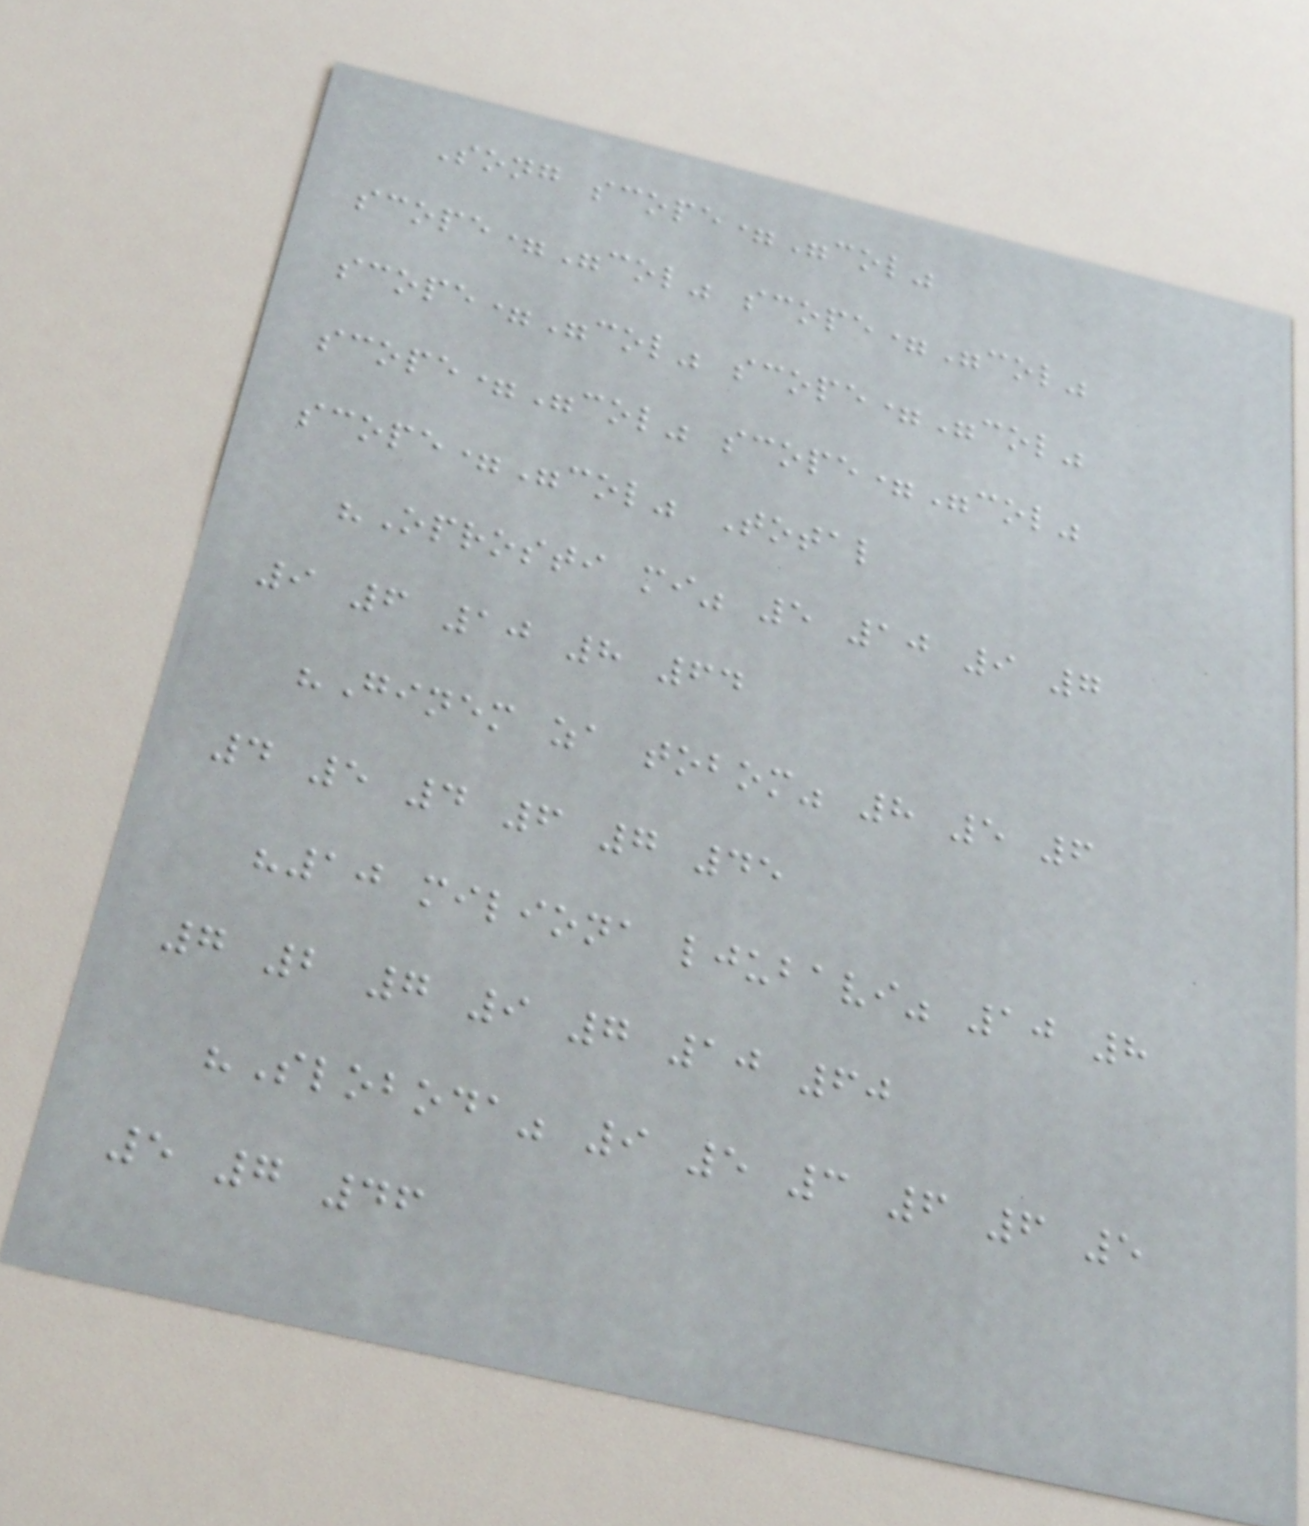Song scope="col"
scope="col" scope="col"
scope="col" scope="col"
scope="col" scope="col"
scope="col" Total
"Oprosti mi" 5 10 9 7
9 6 10 8 64
"Ginem za tobom" 8 5 6
4 5 4 6 7 45
"10 miliona ljubavi" 10 8
7 2 7 9 7 10 60
"Sloboda" 9 5 3 6 6 5
5 7 46
